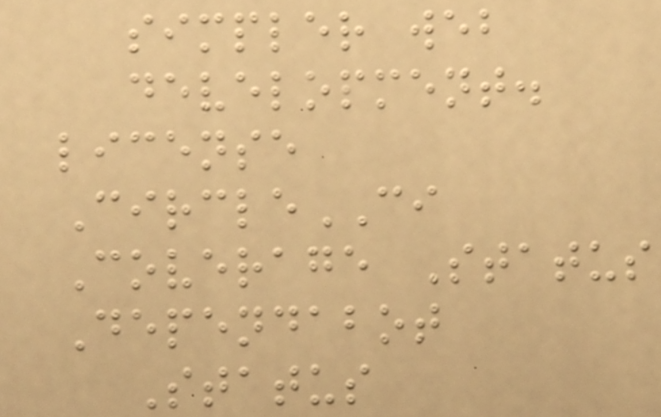simpler web
development.
license
CircleCI
Coverage Status
Dependabot
Status
